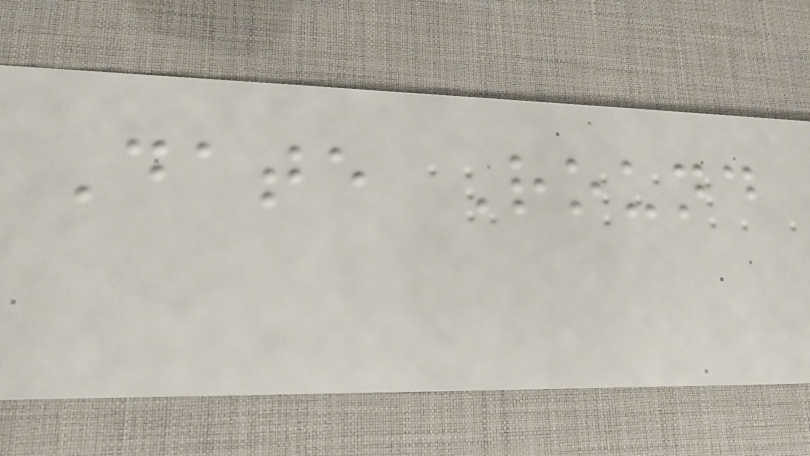Date Round
